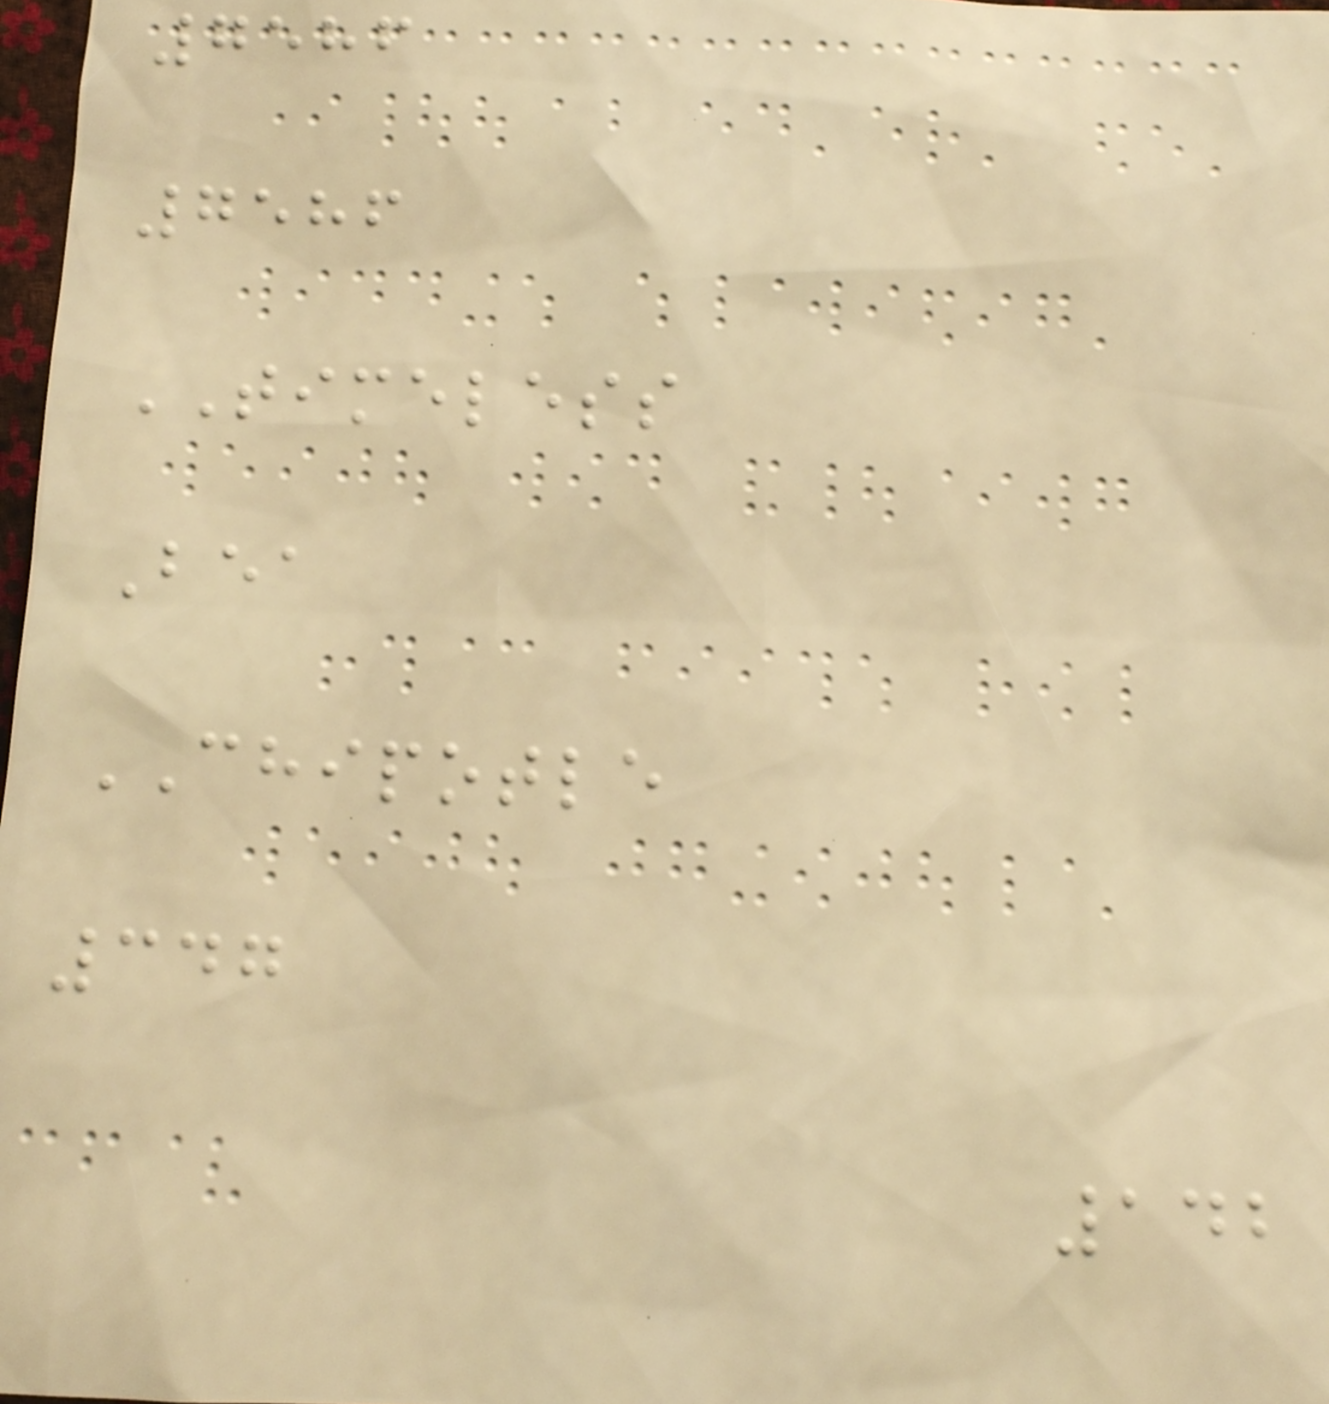7586
7586
TIMELESS
Bea
CHIPOTLE
347
142
